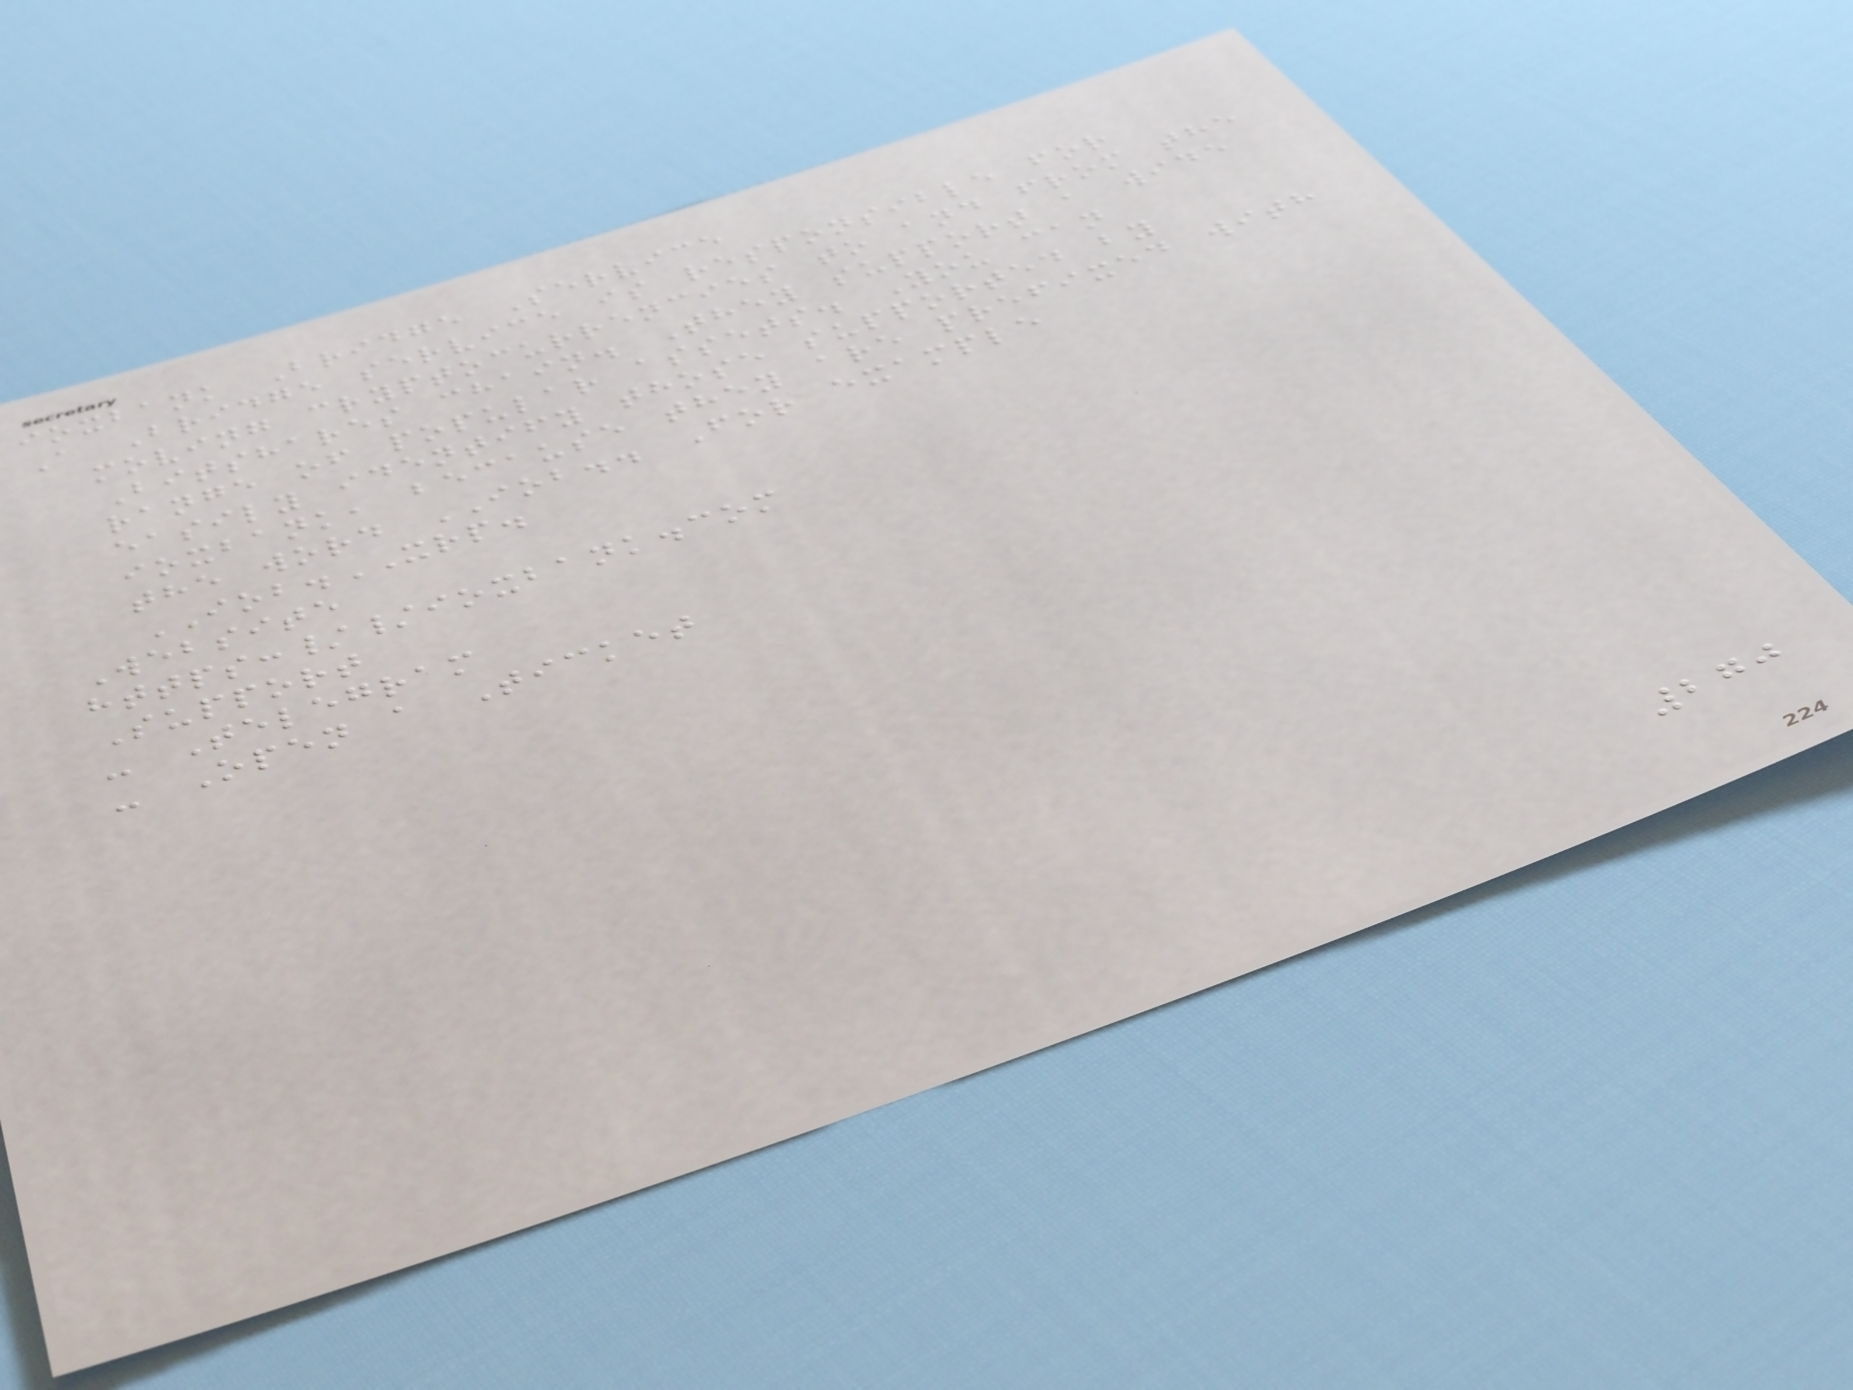ioxbank Bridge Service
A Bridge service is responsible for
moving cryptocurrencies to and from the
Bitshares chain. They support a wide
range of popular assets. You can
easily identify those supported by
ioxbank, because they are prefixed with
the word IOB.. For example
IOB.XRP.
Website
https://ioxbank.com
Support
- Telegram
- Open a Ticket
270
